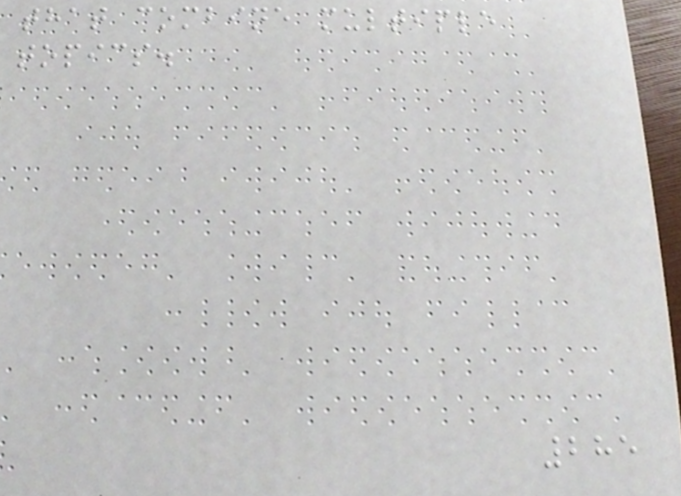that combine multiple
topics.
285
